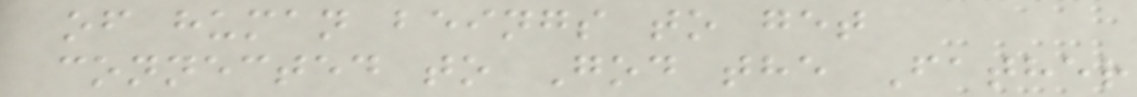of human beings to get
connected to God the Father
